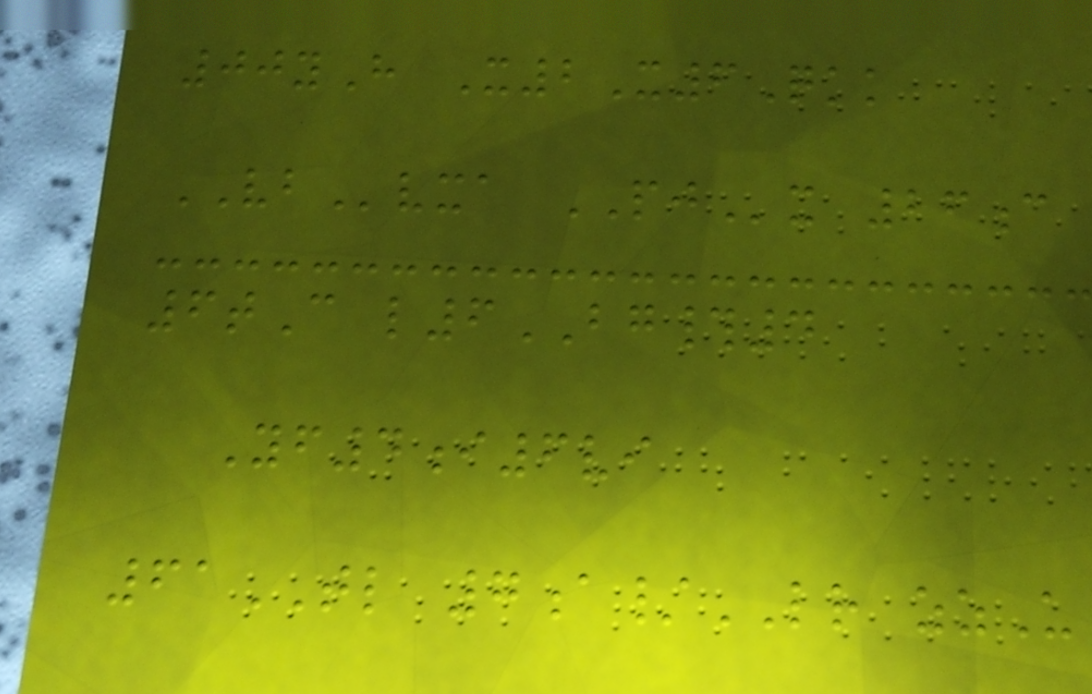00yH X2X6Qkk
VBvxa PJx 26c
6tC l6BG#4
Yf4i6vi
61TL 7a/LR zzU
